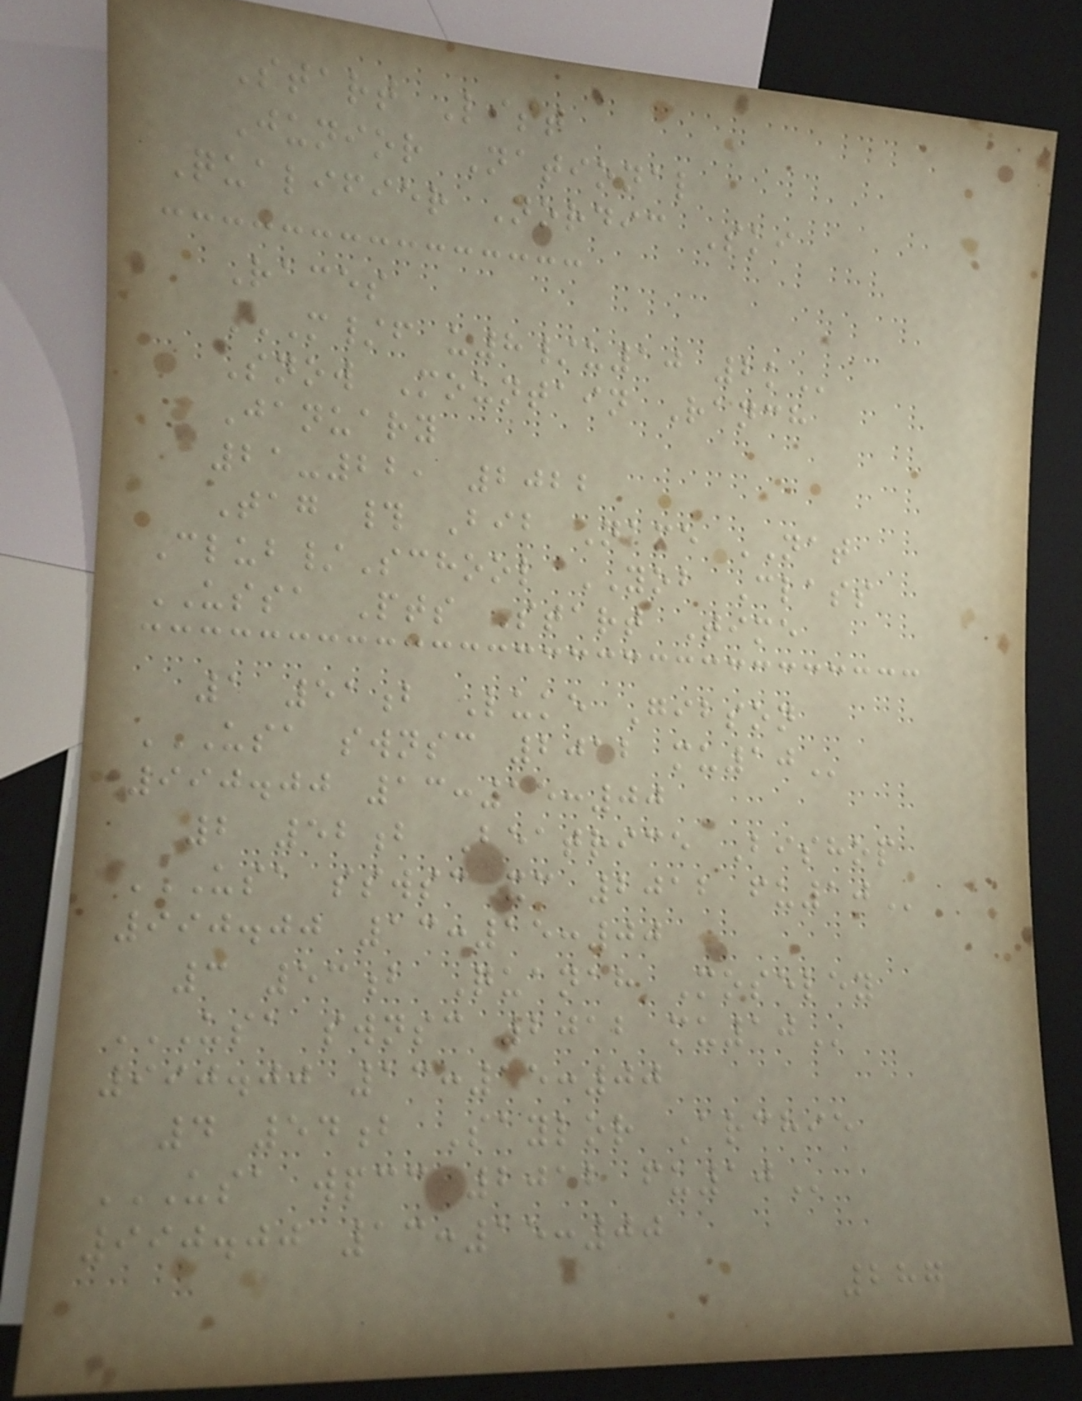Start List
Junior National
Qualifier Nordic Ski
Races
M/F U8/U10 2K
Snow Mountain Ranch
January
21-22, 2022
Tag # Bib Name NAT
Club/School YOB Class
USSA Pts Start Time
1 51b Luke Gibson
USA SWNSC 2012 MU10
990.00 13:15:00
2 52b Beatrice Bishop
USA SSWSC XC 2012 FU10
990.00 13:15:00
3 53b Quanah Moseley
USA SWNSC 2012 MU10
990.00 13:15:00
4 54b Saylor Archie
USA WPCC 2012 FU10
990.00 13:15:00
287
